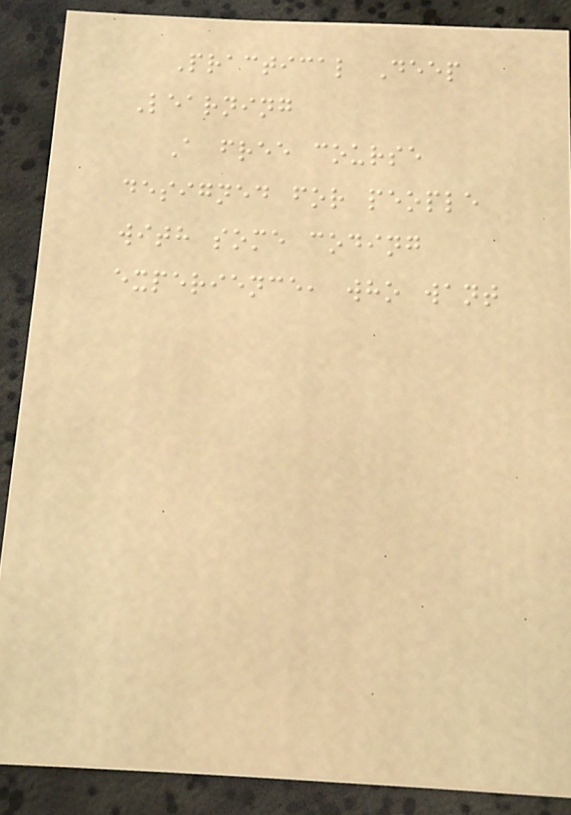Practical Deep
Learning
A free course
designed for people
with some coding
experience, who want
